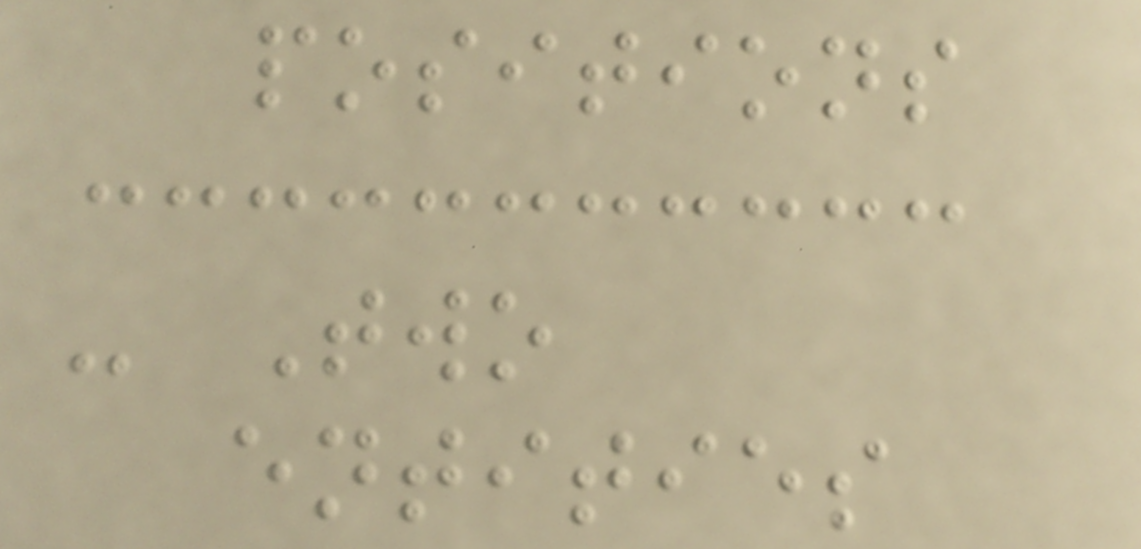positions
- Two
entities
